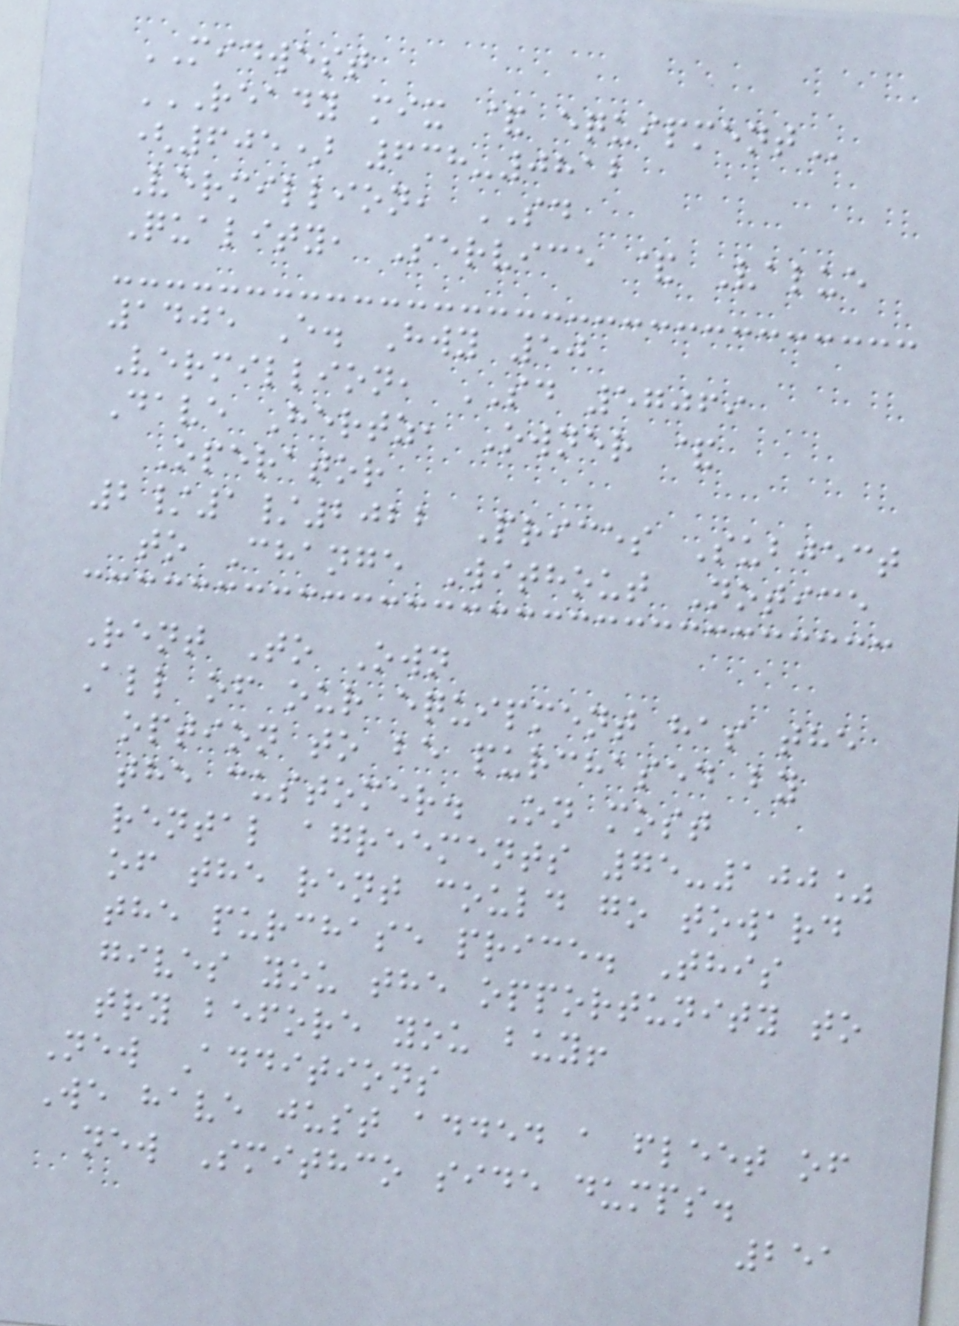MIDWEST
READY MIX & EQUIPMENT
(605) 638-0812
Vermillion, SD
Quality, Service & Value
1405 E. Hwy 50
Vermillion, SD 57069
Dave Hertz, Owner &
Operator
2/1/2022 Prices Subject
to Change Without Notice
Rent To Own
All of our equipment has the
option to be purchased by
the customer. On most
rental agreements 75-100%
of the rent could go toward
the purchase price. This
gives you the opportunity to
try before you buy!
New Additions
We have just added a fleet of
new Smithco side dumps.
251
